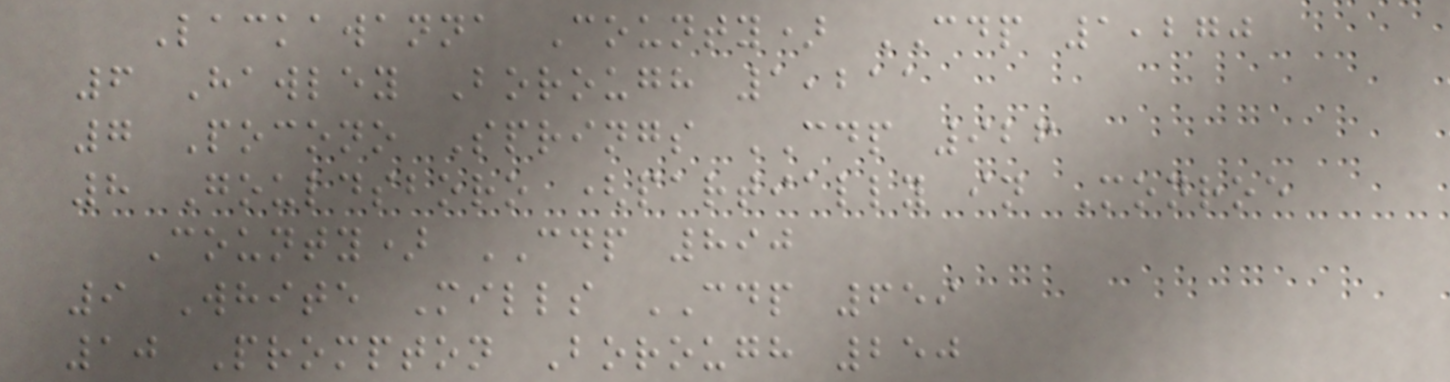Lackawanna County) CDP 1,270
6 Hawley Borough 1,211
7 Pocono Springs CDP 926
8 Gouldsboro (partially in Monroe
County) CDP 890
9 White Mills CDP 659
10 Prompton Borough 250
